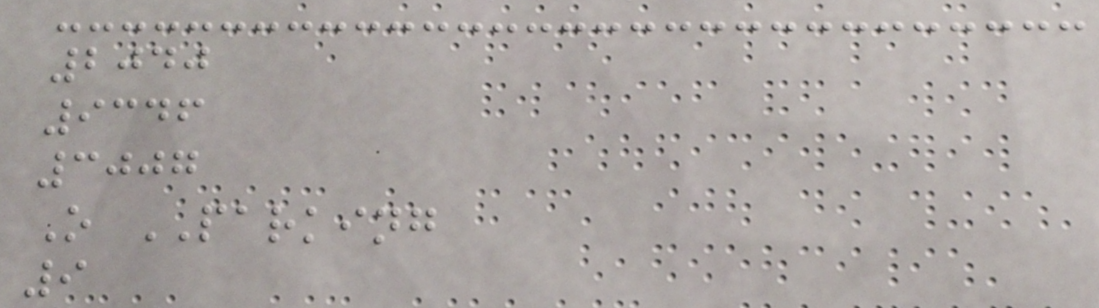2040
9346
3007
O PARKING
9
